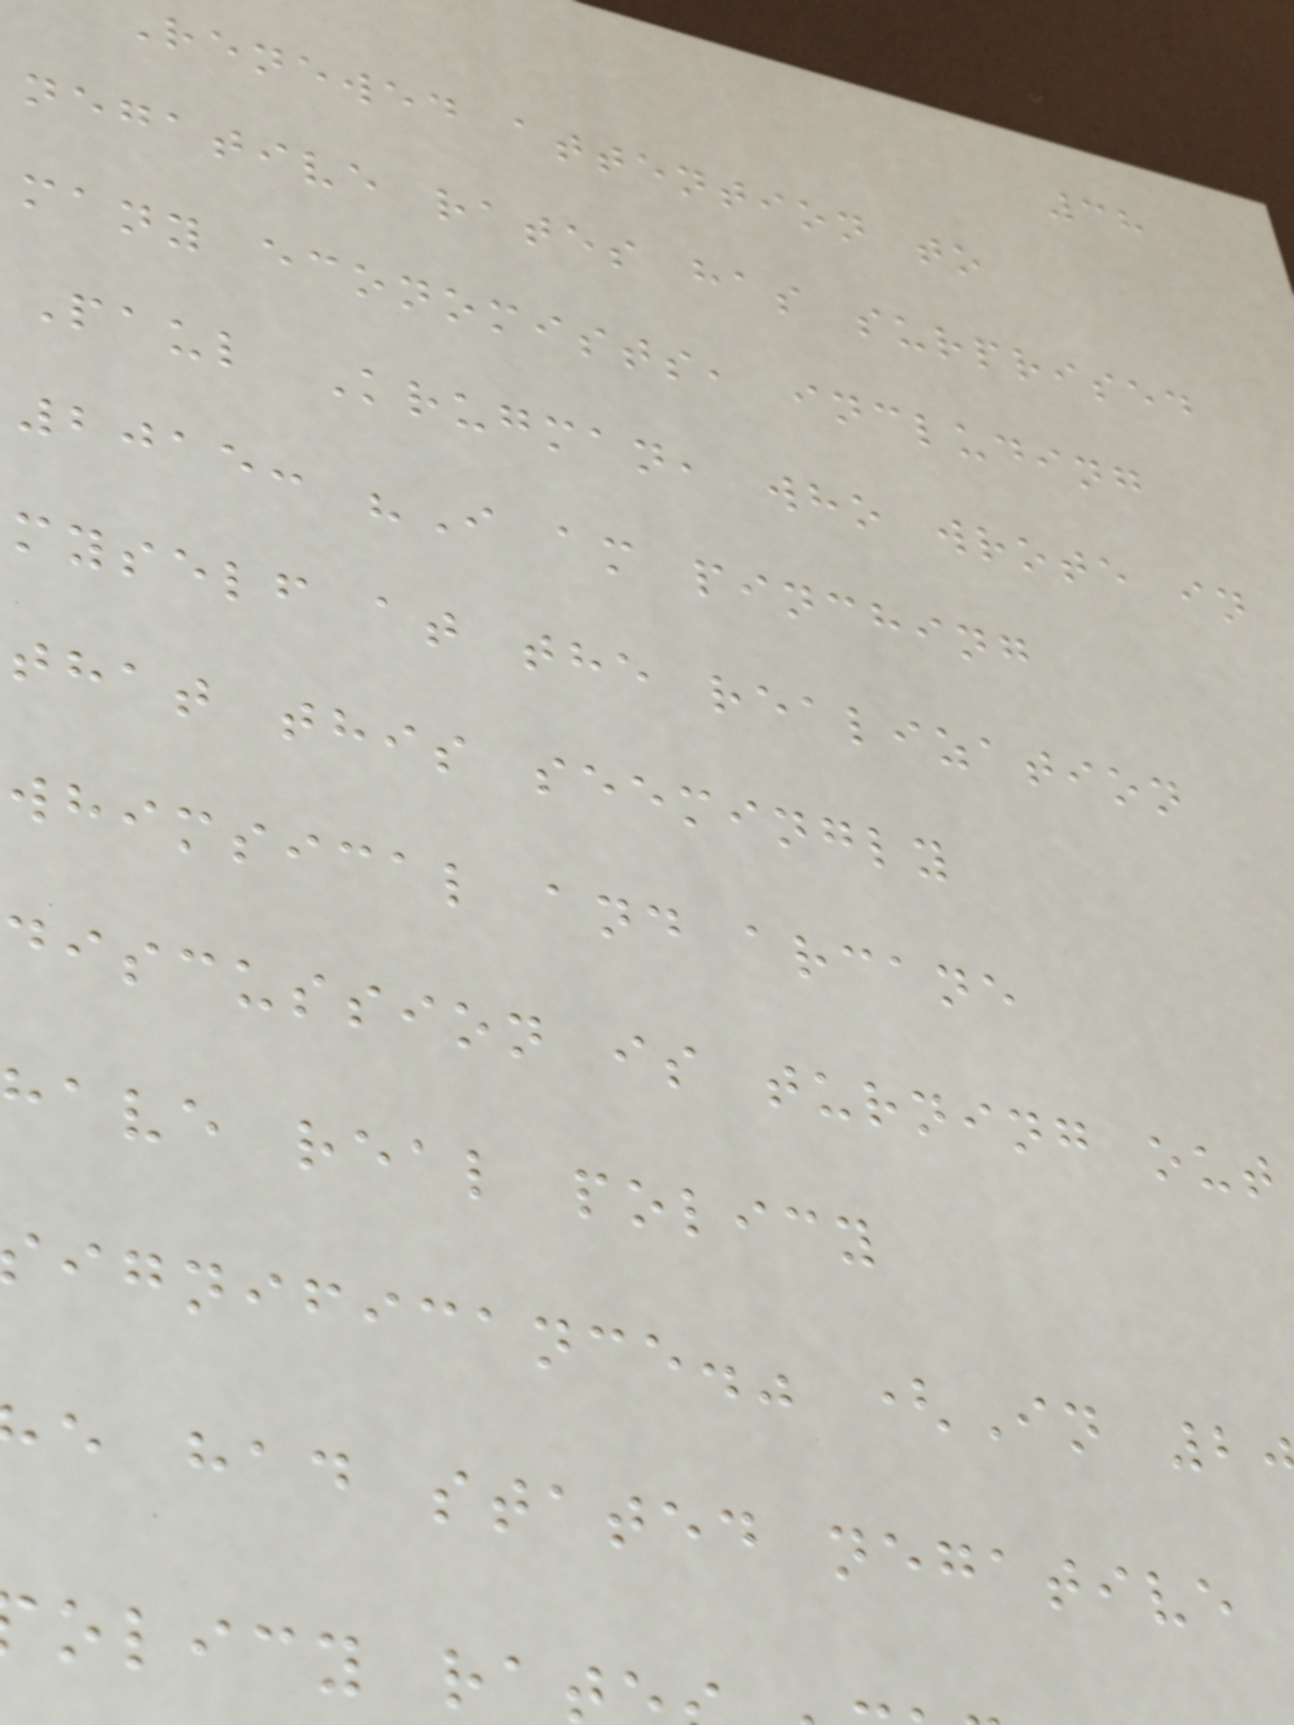38
Renewed attention to
negative rates has surprised
many economists, including
Paul Krugman, who wrote in
2015: "I am pinching
myself at the realization
that this seemingly
whimsical and arcane
discussion is turning out
have real policy
ignificance." (In 2
e had stated negative
olicy ra
